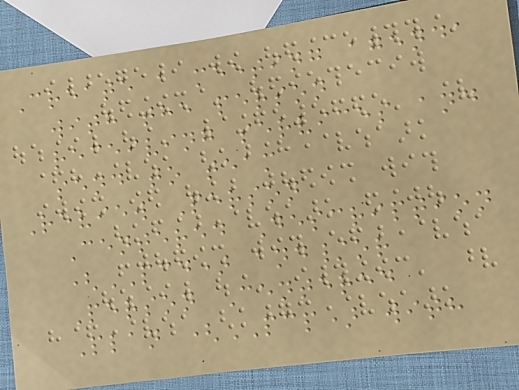Create a meeting agenda
with the person
receiving services and
send to team
Review Person
Centered Description
(PCD) and/or
Person Centered
Plan (PCP) with
